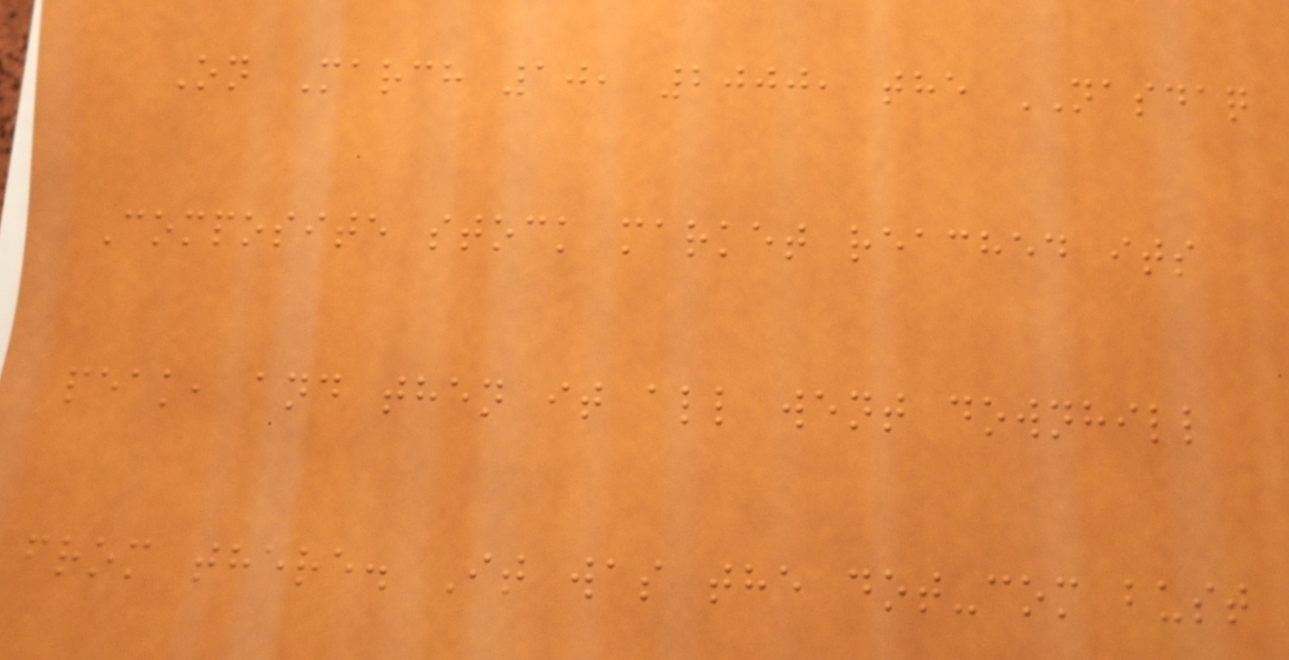On March 10, 2000, the NASDAQ
Composite stock market reached its
peak, and then it all went downhill
from there. It was the dot-com bust
